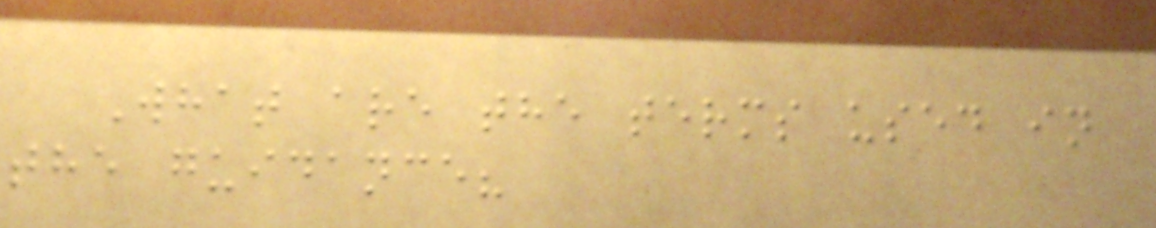What are the terms used in
the guidance?
